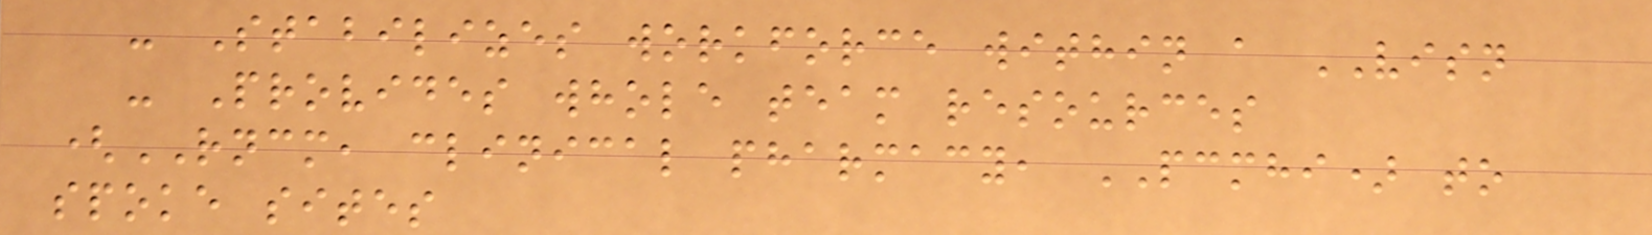- Stabilizes workforce within a VISN
- Provides whole team resources
(RNCM, clinical pharmacy, PCMHI) to
spoke sites
